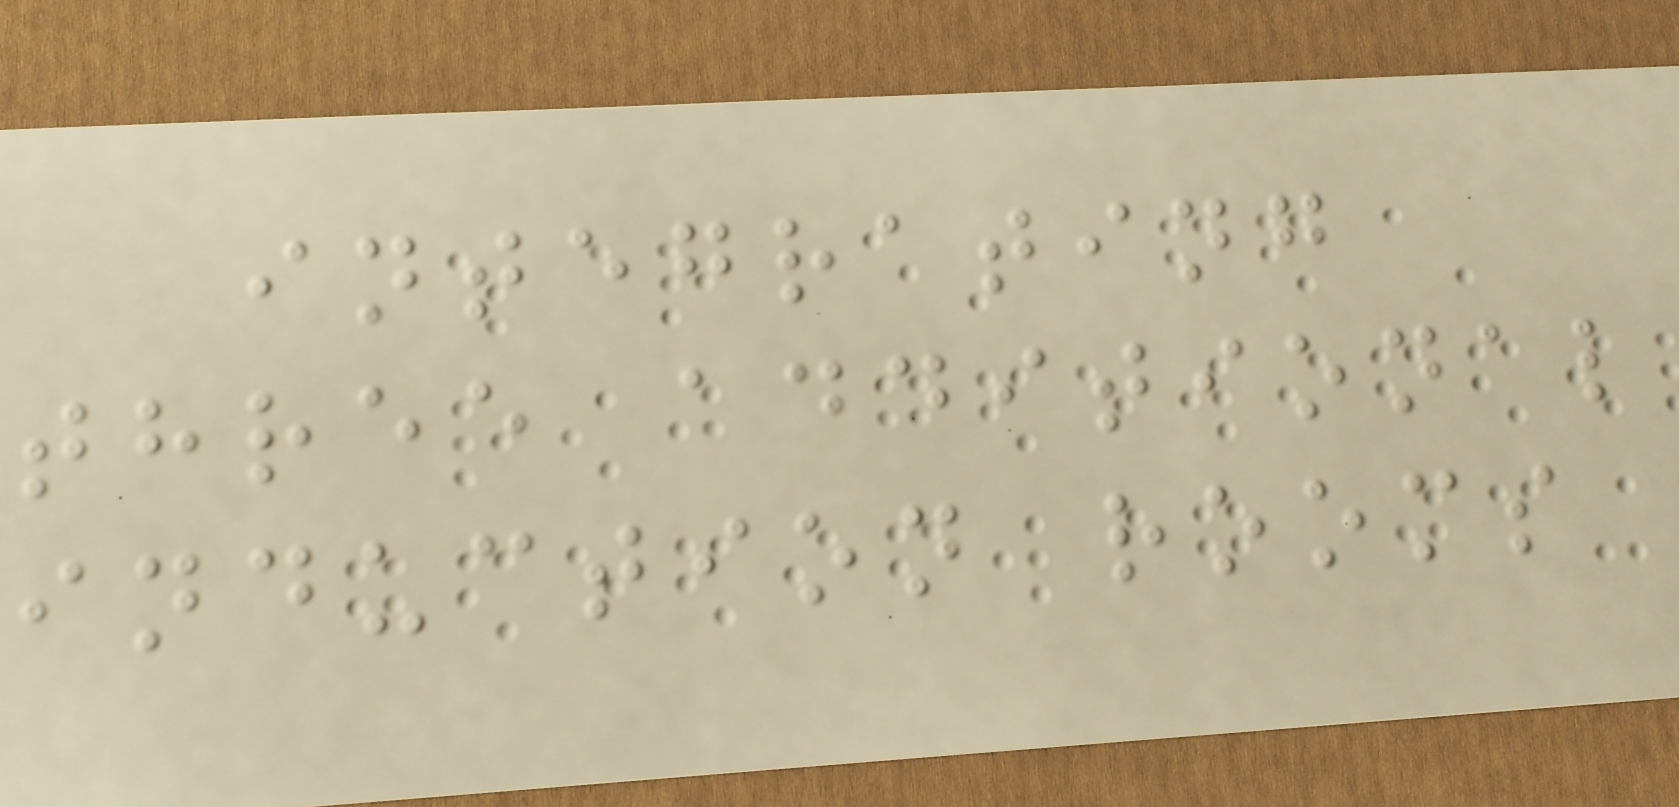integrating
three additional
induction rooms
